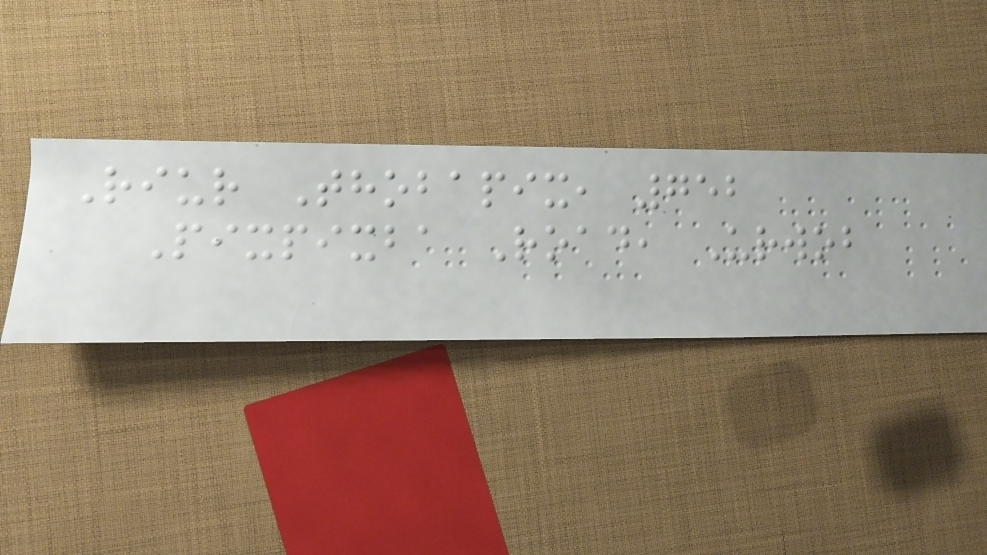Riur Thobapix, 752
Pixpixba Road, Urwob
